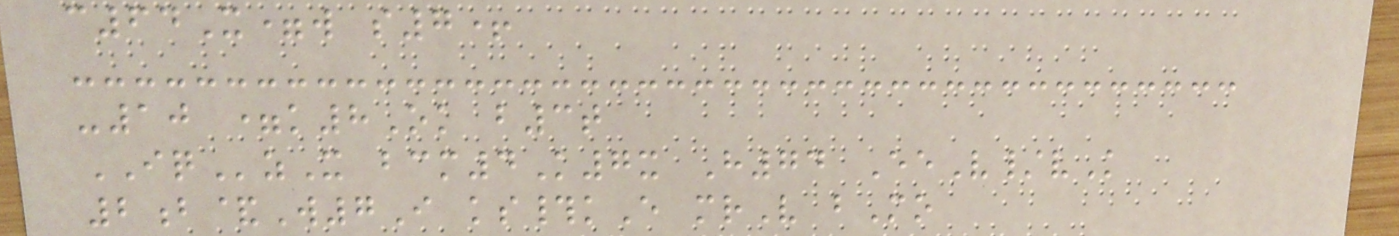c64X=w s7+
-10 =k8Ok b3t
IQzX bcm4K7x H74 EeV/vK
2b&W7I ks#kE mrV bMo
